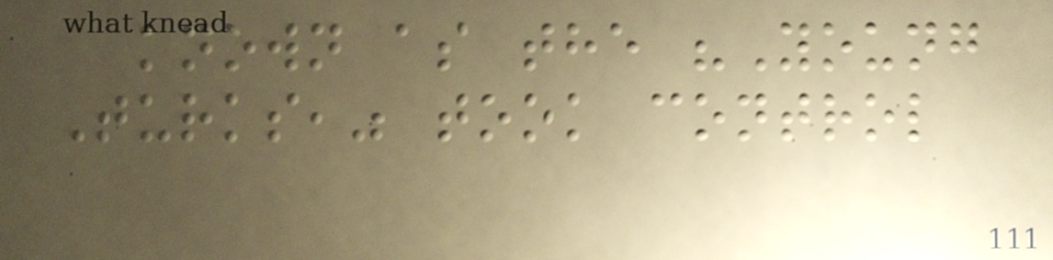known as the "Young
Turks," took control
